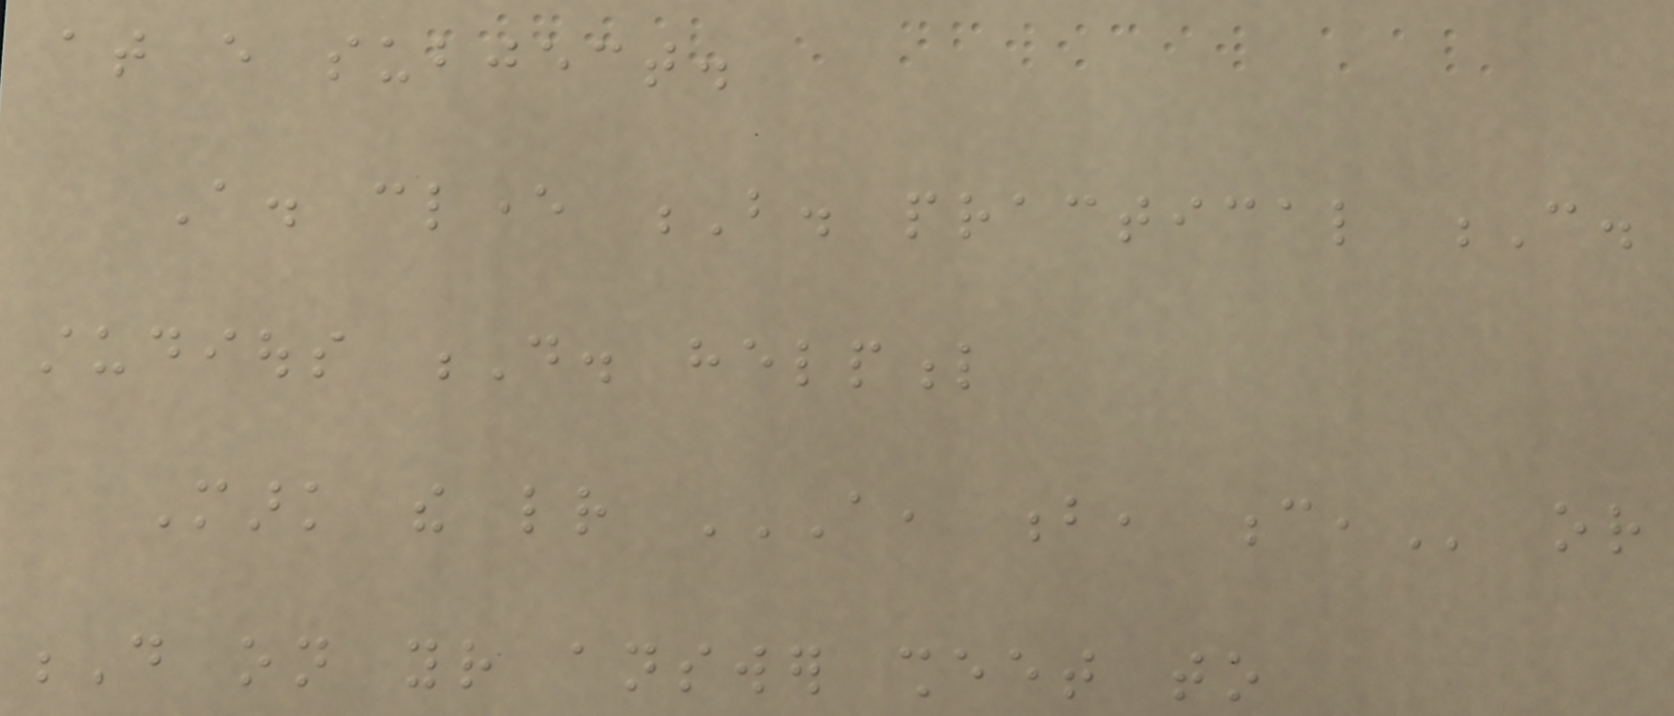at every subject.
A. clever B. practical C.
studious D. helpful
Mark the letter A, B, C, or
D on your answer sheet to
